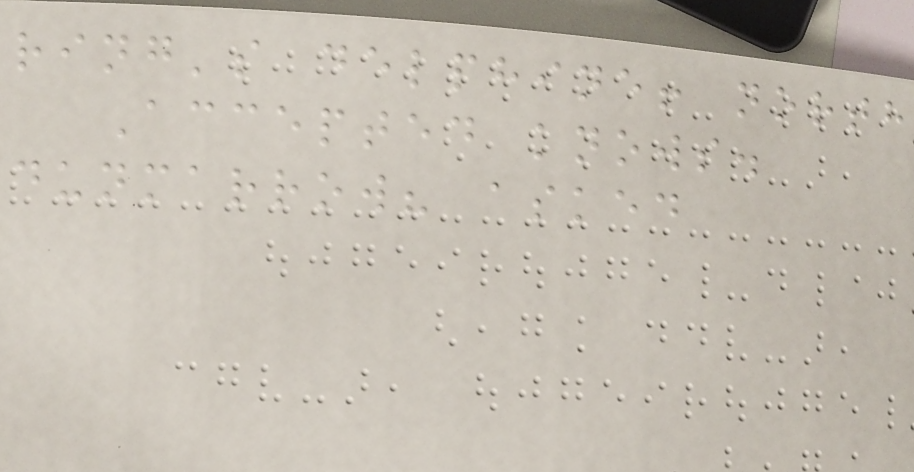ring's delphine! north
Accepted knows.
dunmarrow? asked
